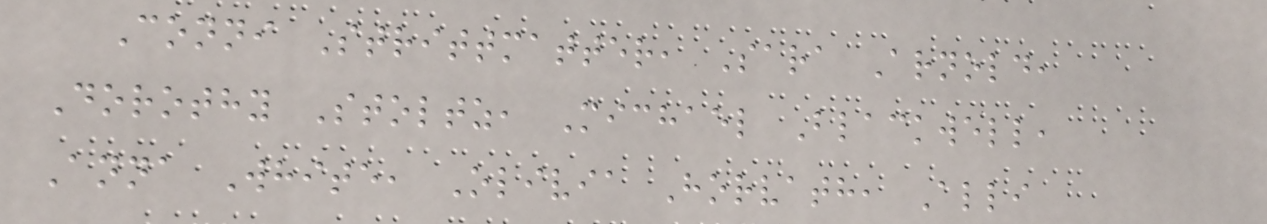Conni Strittmatter, Sara Arnold,
Dorothy Stoltz, Michael Blackwell,
Anna White, Olivia Horvath, Alli
